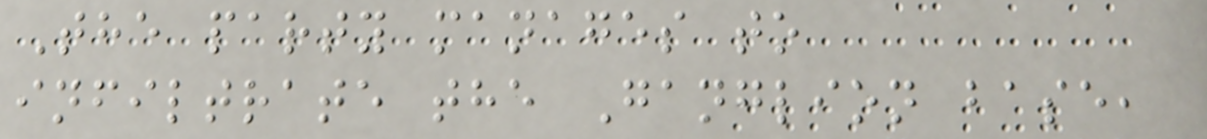The party manages to
infiltrate the Ganglion base,
